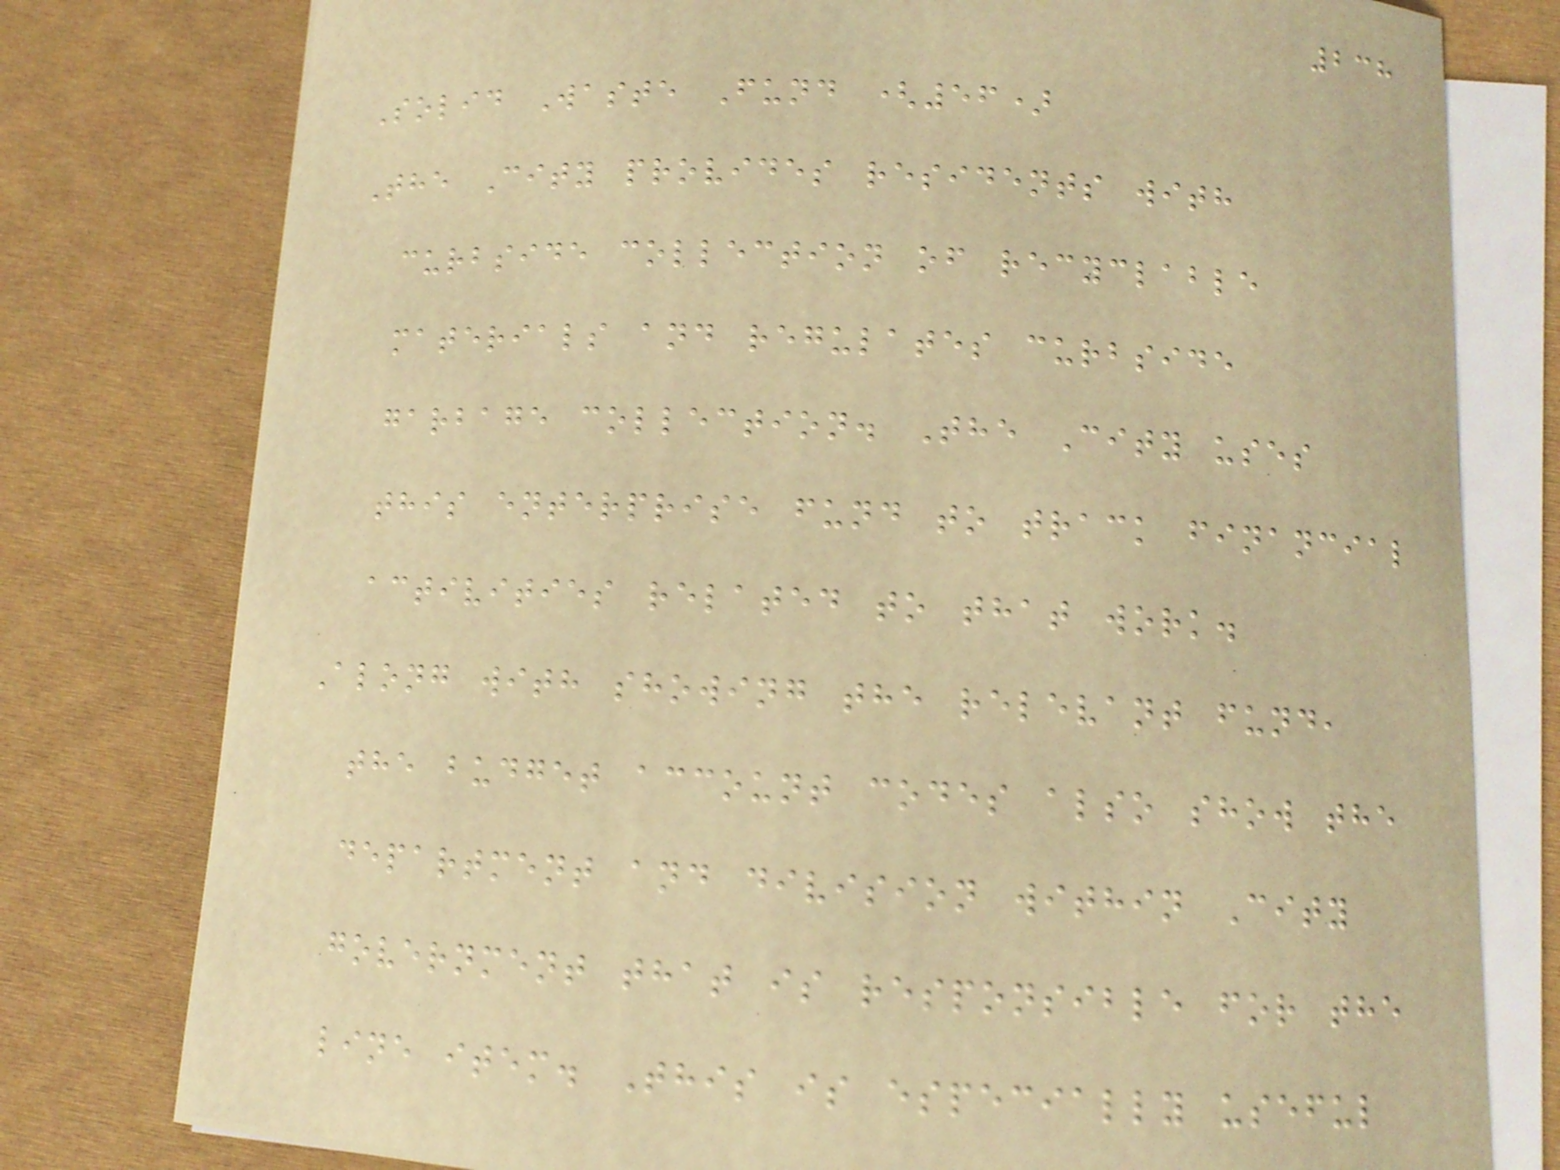238
Solid Waste Fund (56)
The City provides residents with
curbside collection of recyclable
materials and regulates curbside
garbage collection. The City uses
this enterprise fund to track financial
activities related to that work.
Along with showing the relevant fund,
the budget account codes also show the
department and division within City
government that is responsible for the
line item. This is especially useful
